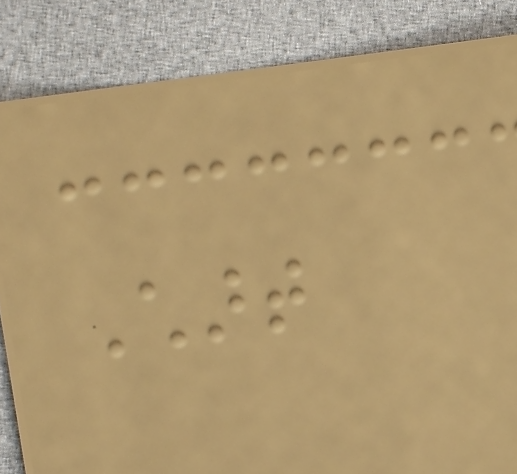Chart
